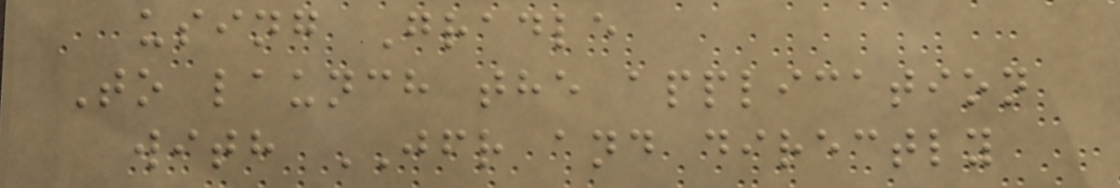using Gradle
To launch the application
with JFR and directly
